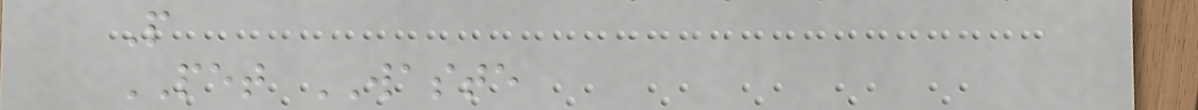P
PET WASTE
